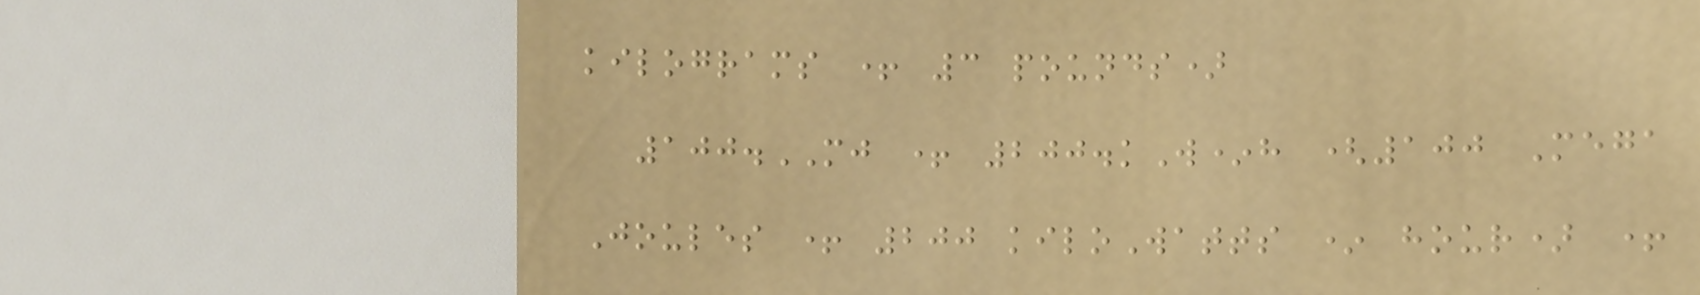kilograms + 3 pounds)
100.MJ + 200.kW*h (100 Mega
Joules + 200 kiloWatts * hour) +
